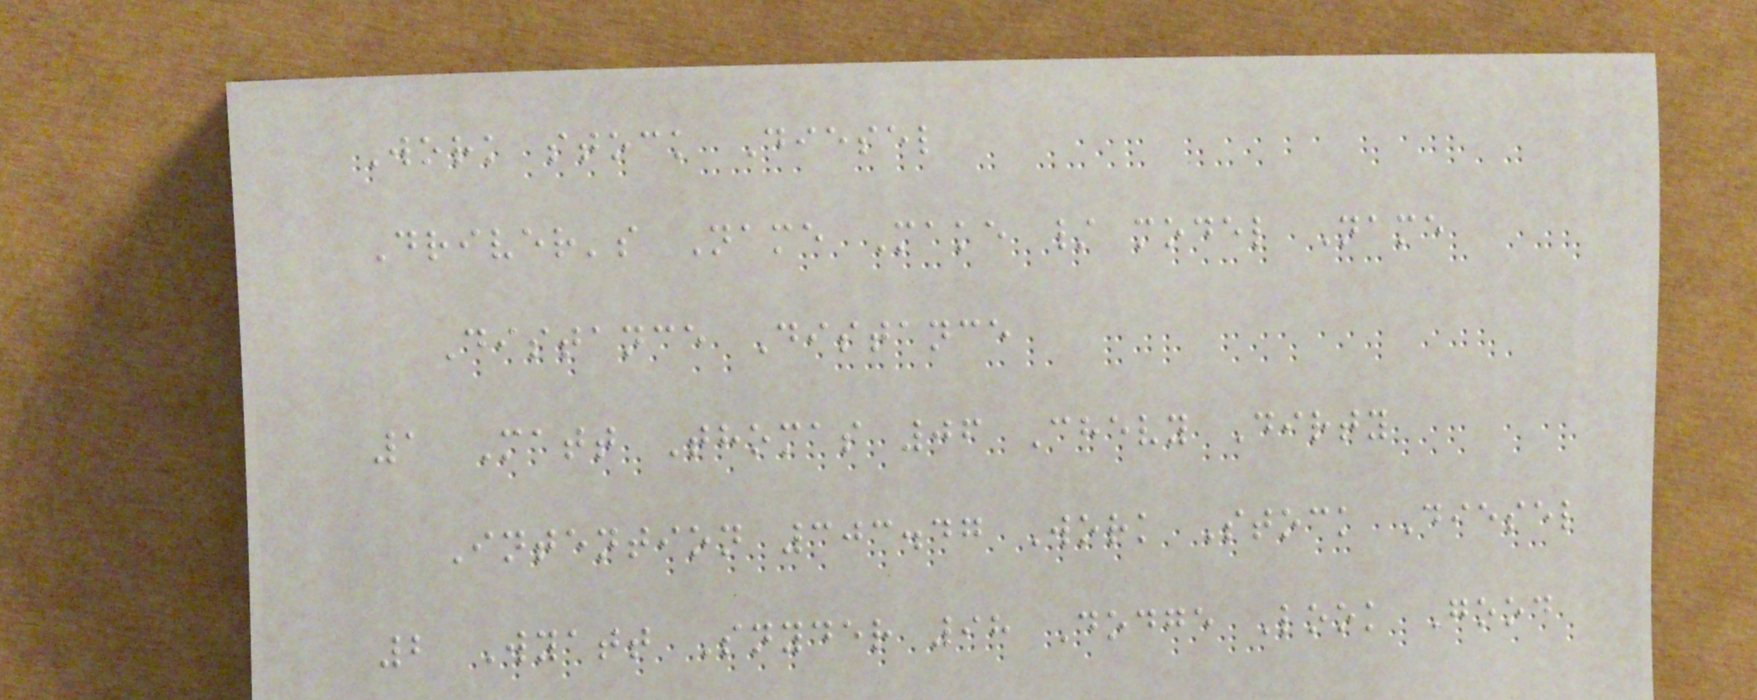Work stock Diesel
Driver's Name Make / model Name
Distance Distance
1 Matt Thomas 06 Chevy Dirty
Intention 303.47 Work Stock Diesel
2 Wyatt Snyder 98 Dodge Look Good
